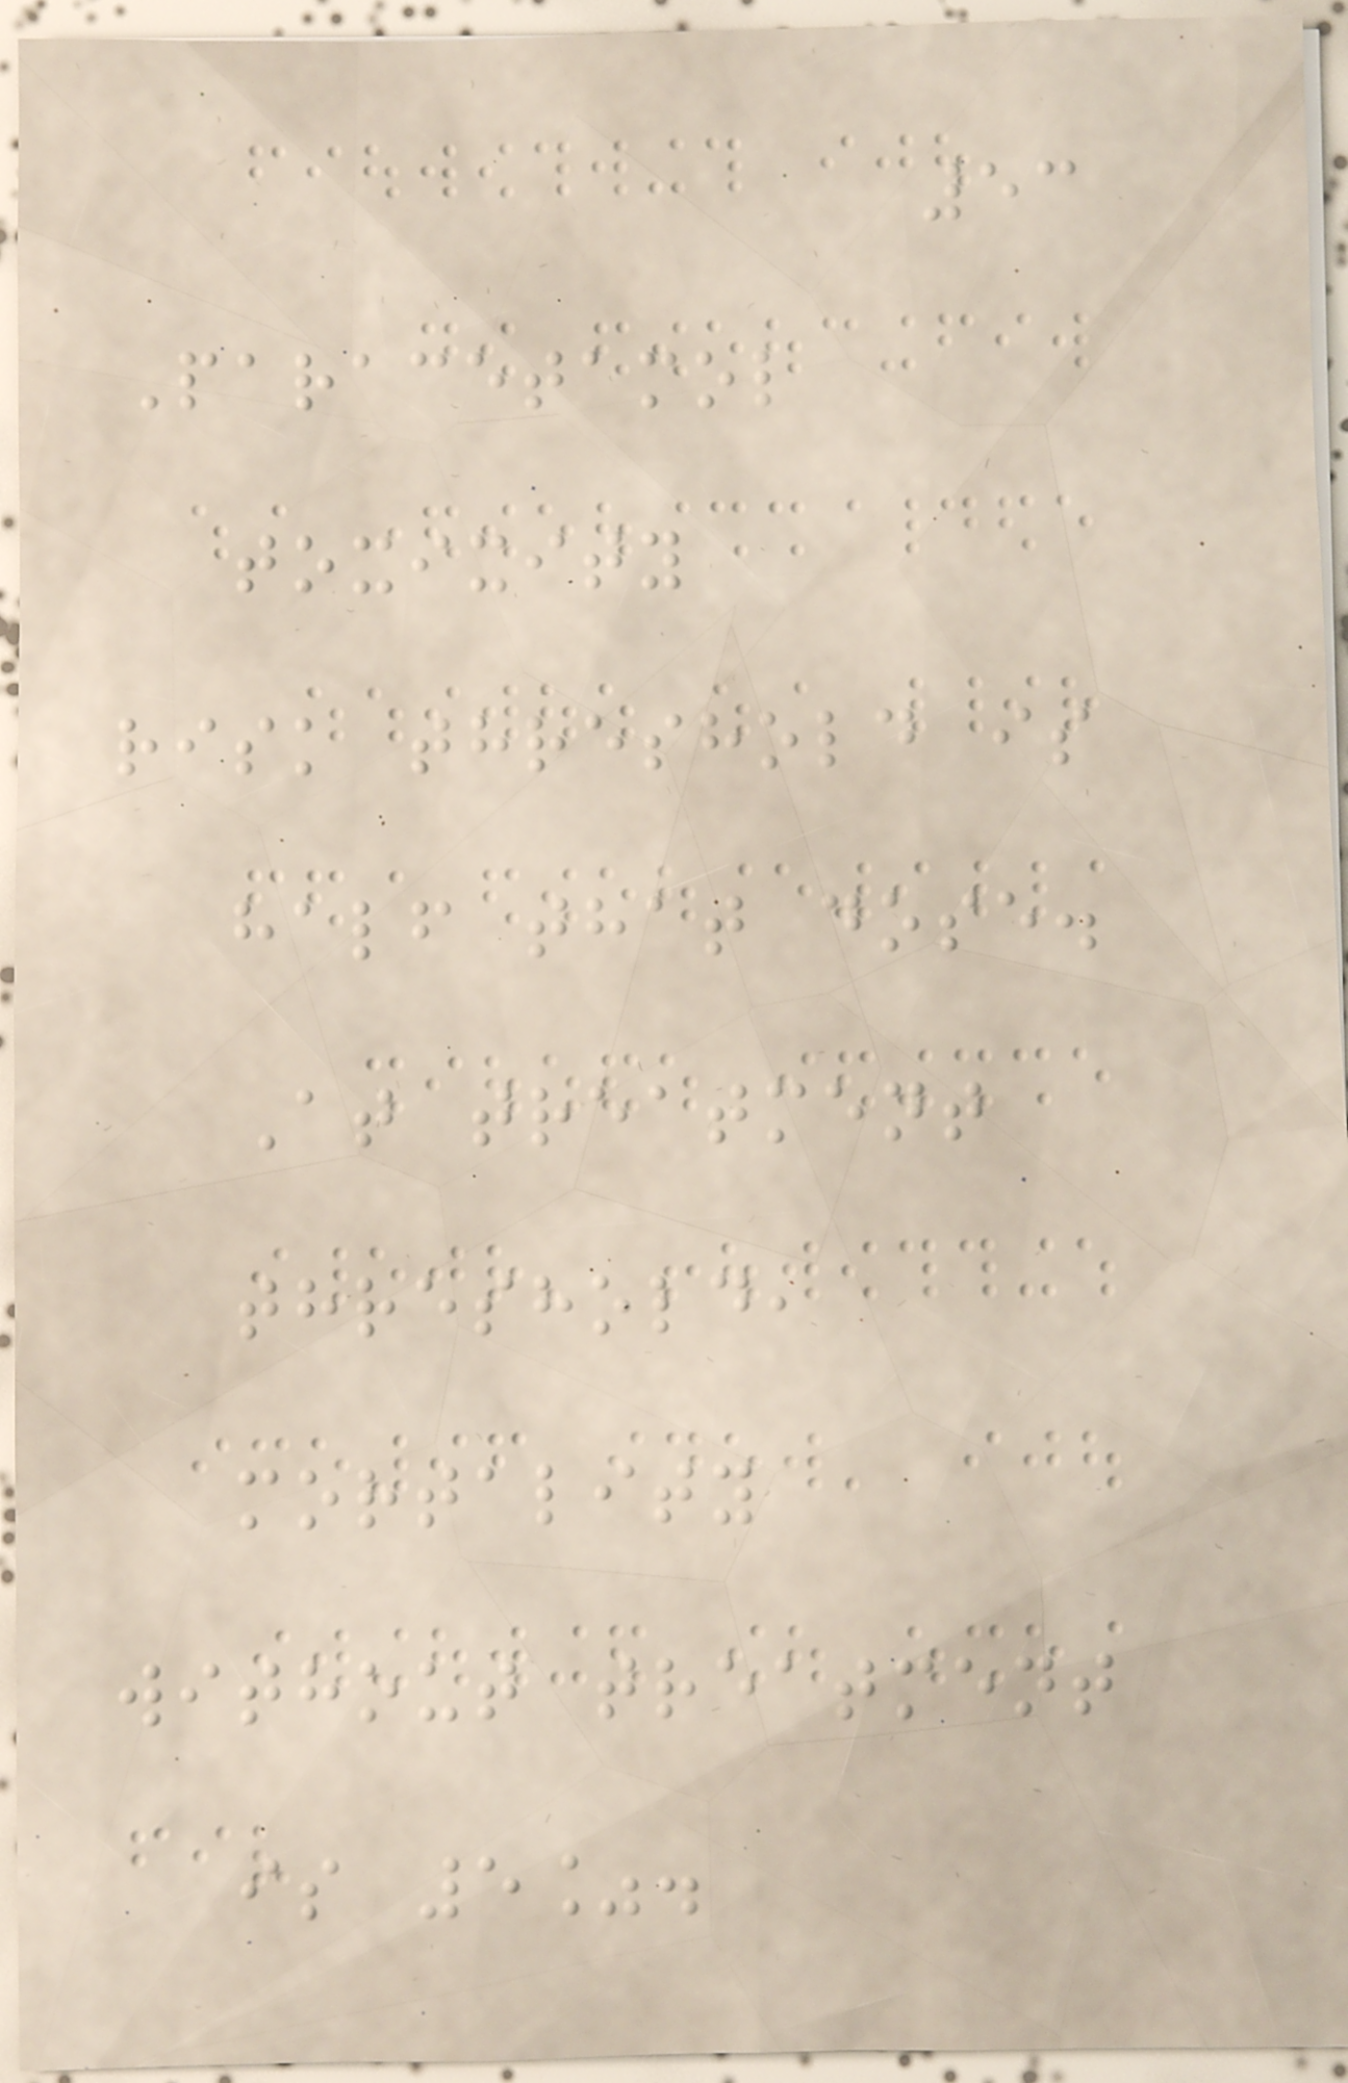53
Paracetamol
toxixity
risk threshold is
half that dose.
At treatment
threshold,
mortality
without treatment
is 5%.
